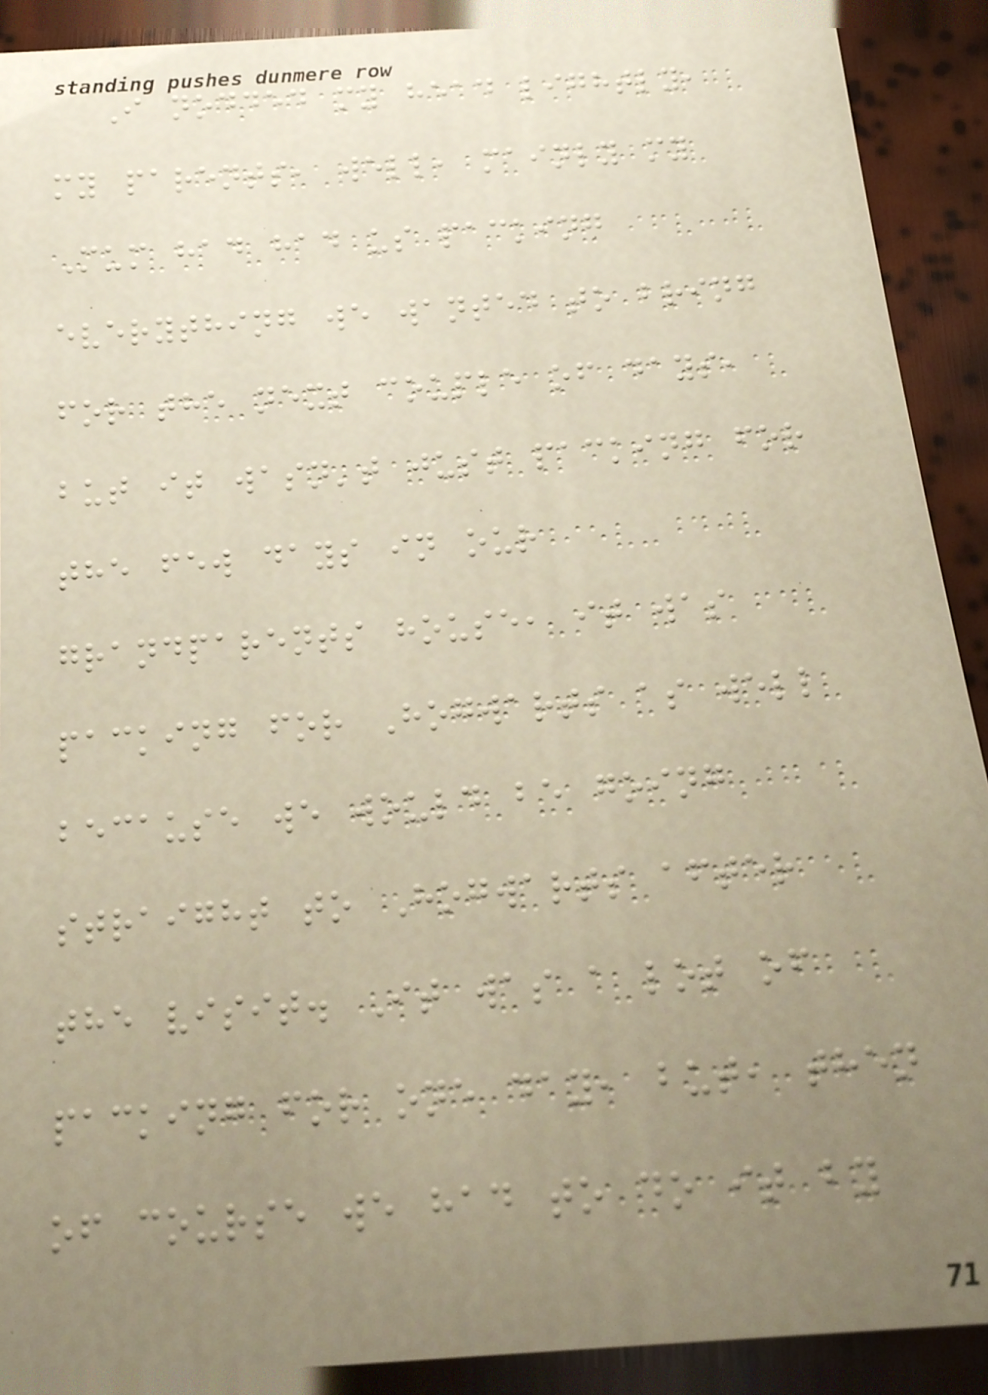I nodded my head lightly,
my parents, well, mainly my
Mum had had us packing
everything we wanted to bring
for the next couple of days,
but it wasn't just packing for
the few days in our
grandparents house, it was
packing for Hogwarts as well
because we would be going
straight to Hogwarts after
the visit. It was a lot of
packing for one day, but, then
of course we had to do it by
